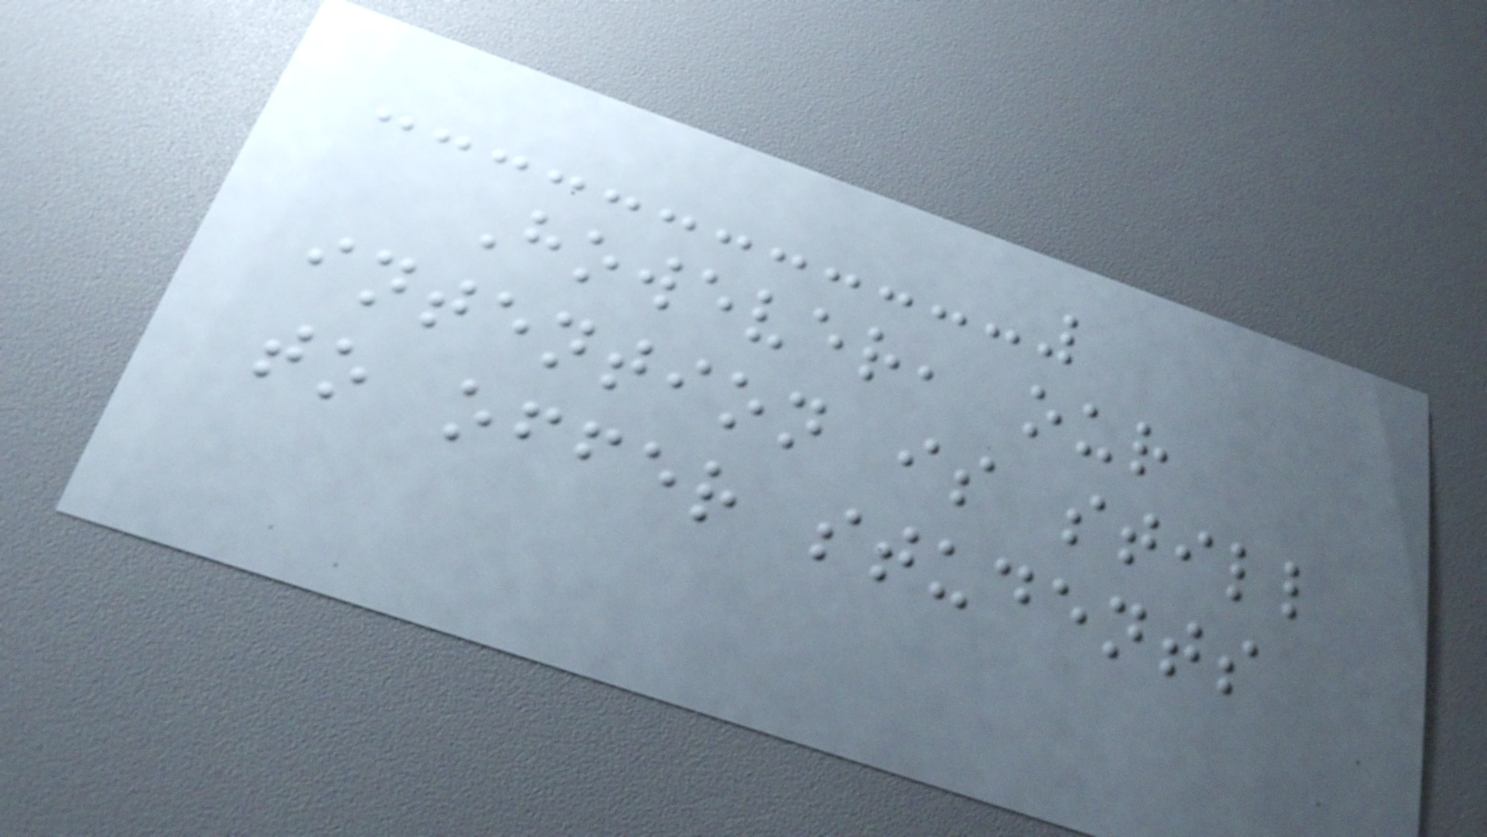However, our
intention is still
to offer students
